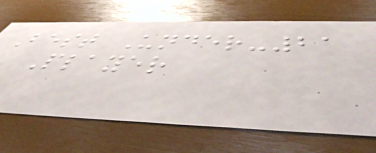Best Under-21
Player
